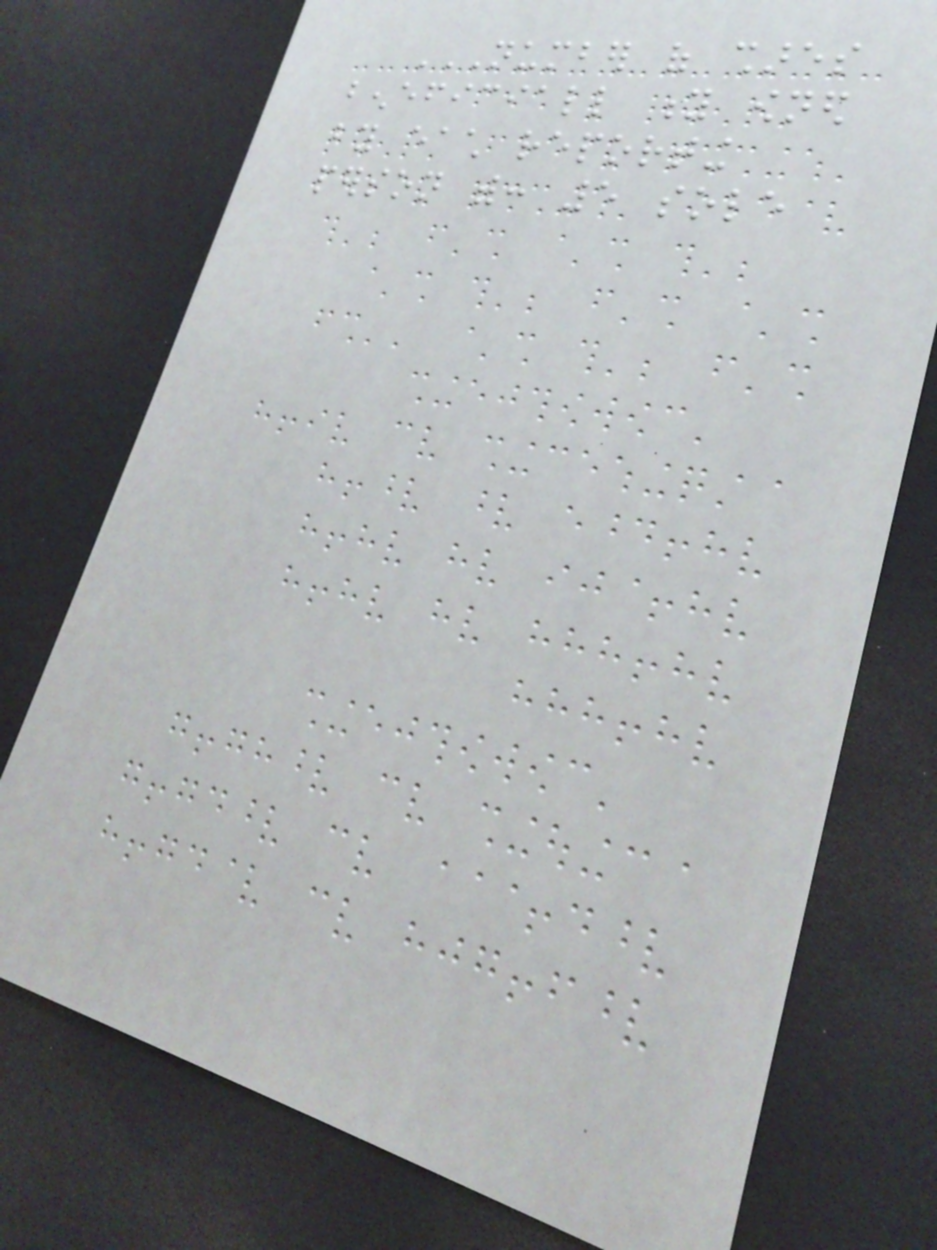NUMBER OF SHARES
BENEFICIALL Y OWNED
BY EACH REPORTING
PERSON WITH: 5 SOLE
